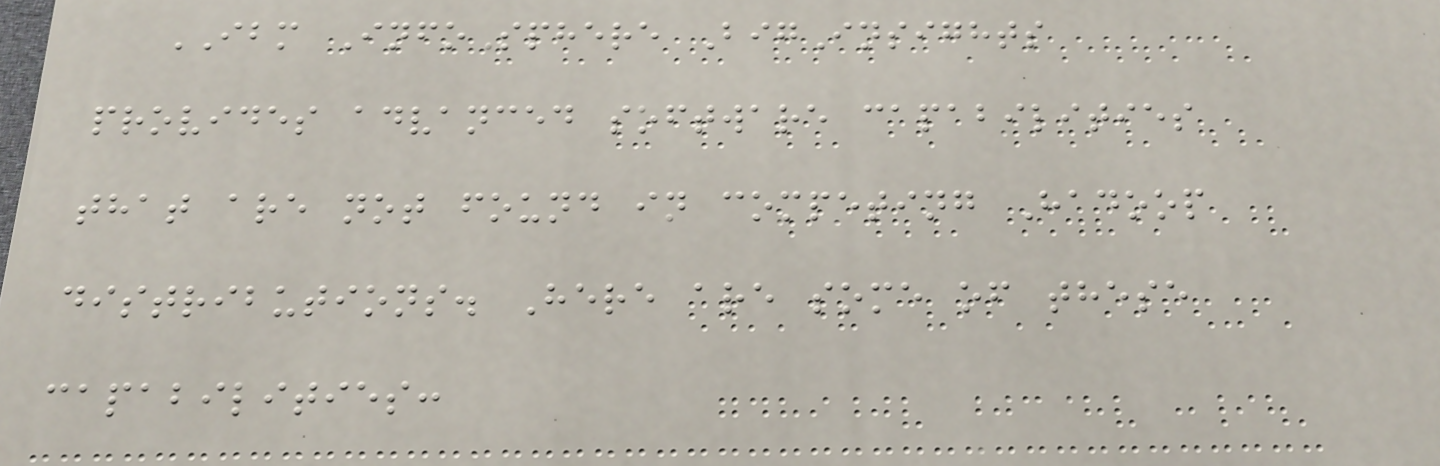IBM InfoSphere BigInsights
provides advanced software capabilities
that are not found in competing Hadoop
distributions. Here are some of these
capabilities:
